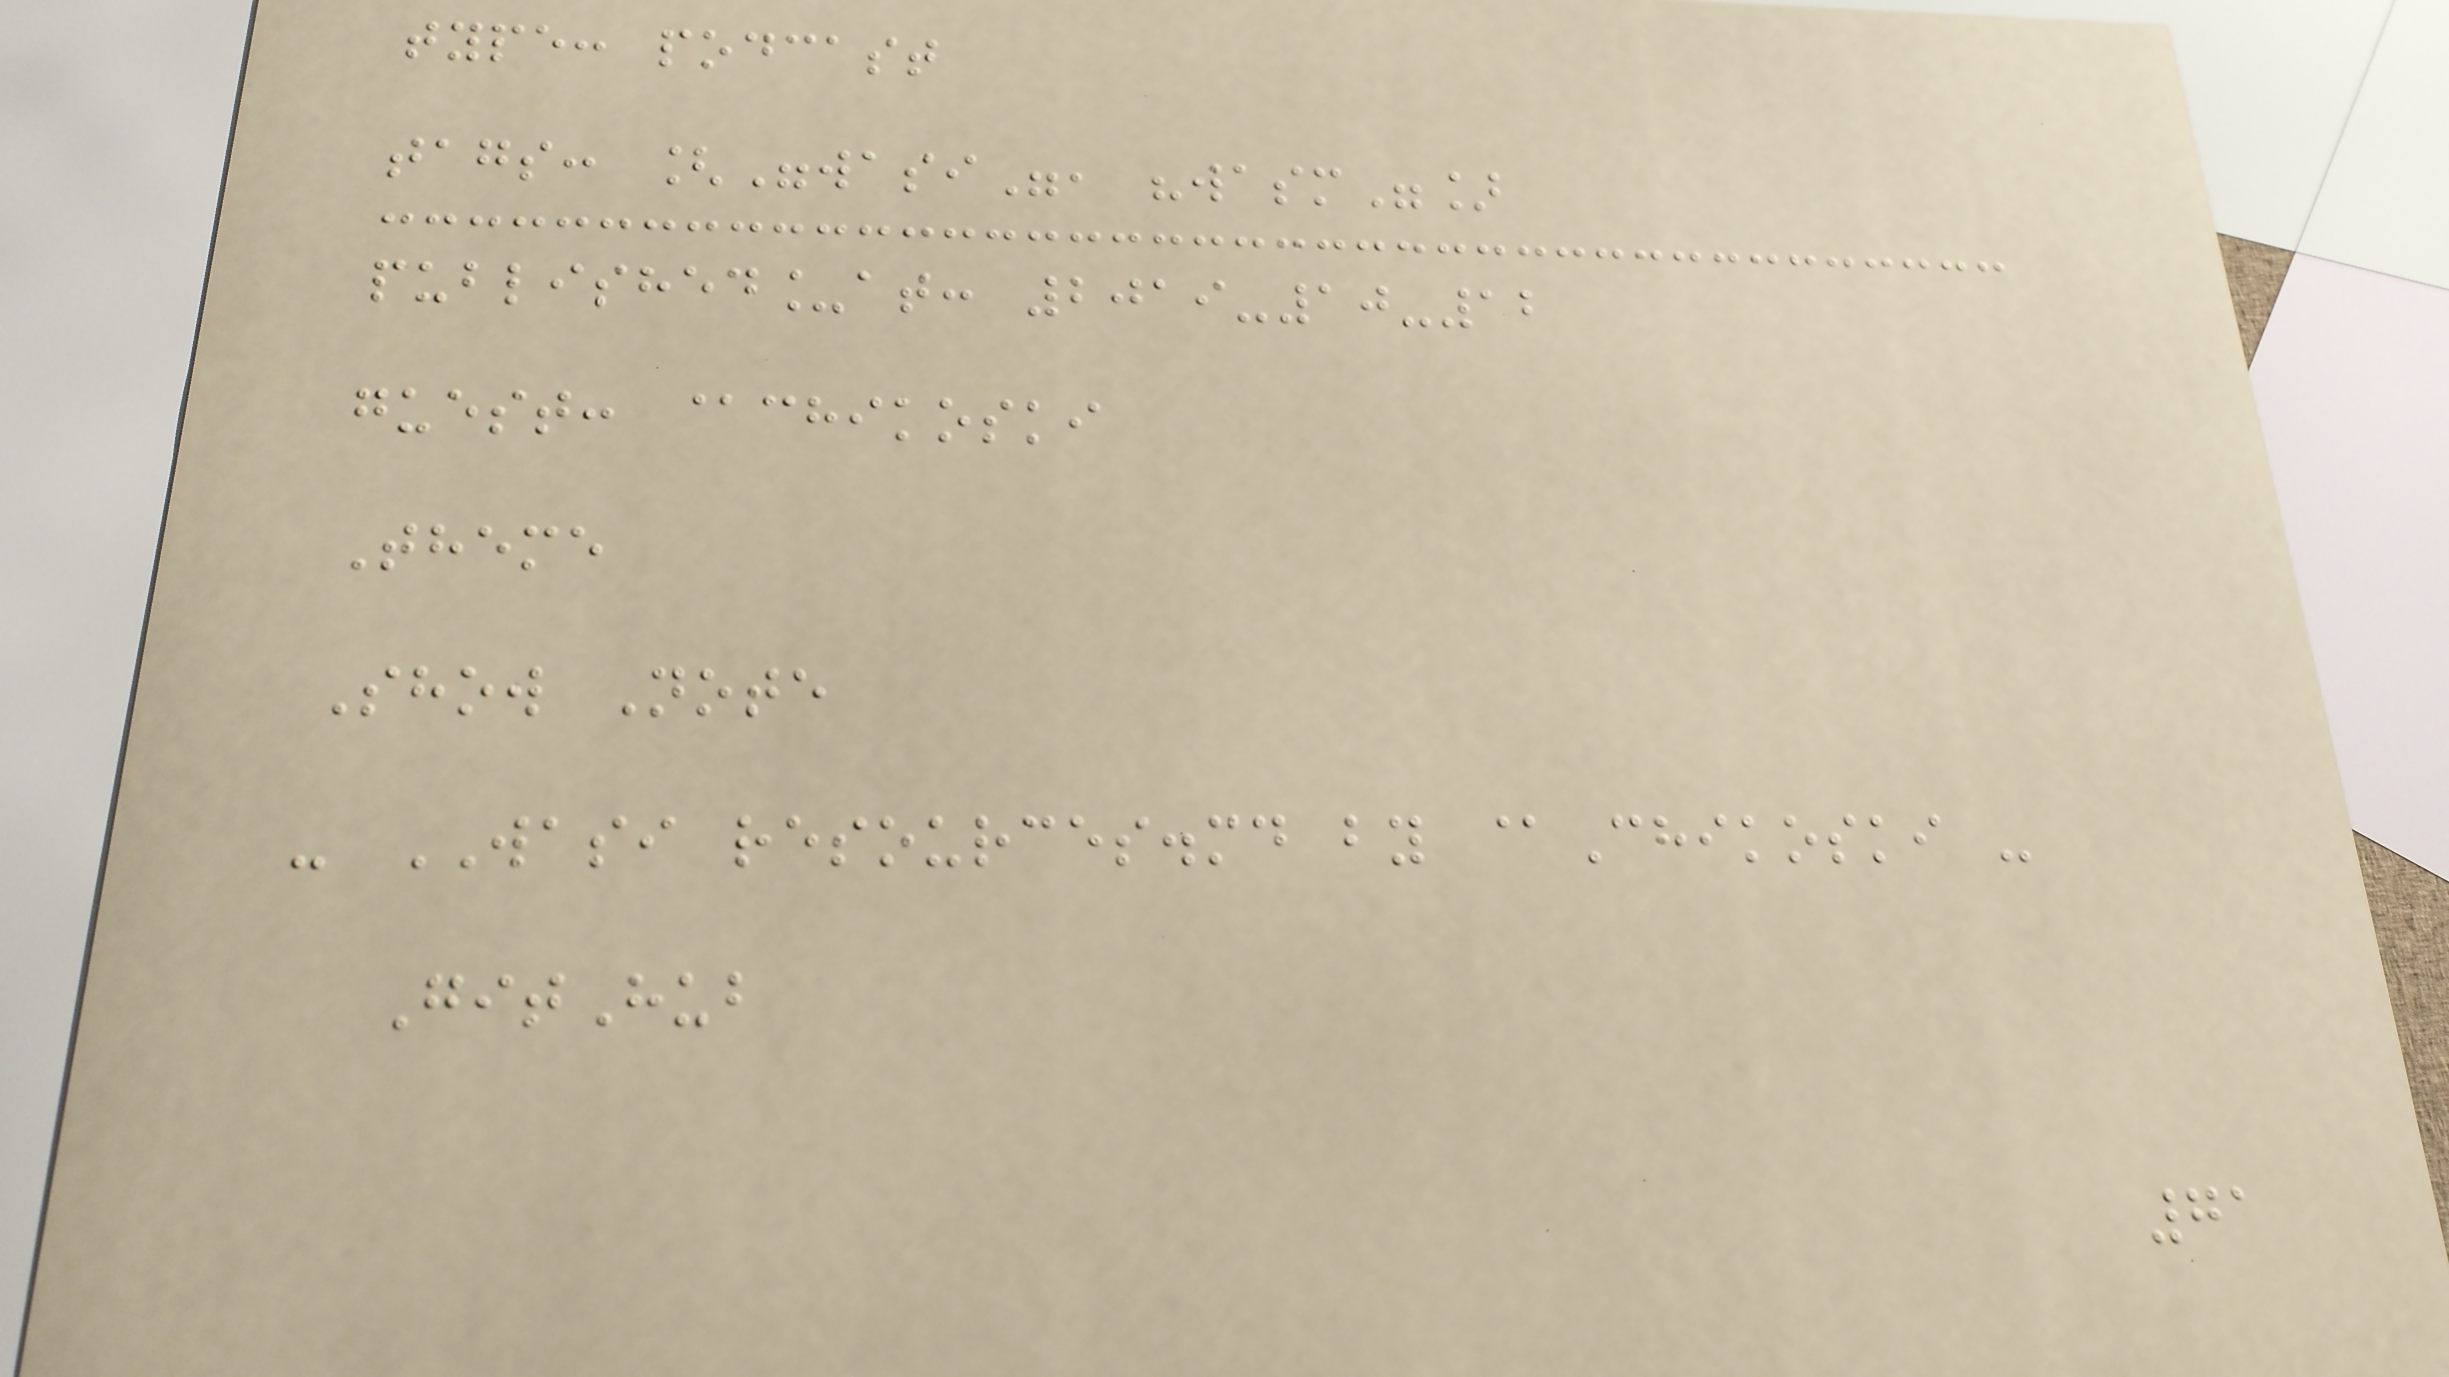type: podcast
tags: ["wasi", "wasm"]
published_at: 2019-10-12
guest: @chikoski
Theme
Show Note
- WASI resources.md by @Chikoski -
GitHub
71
